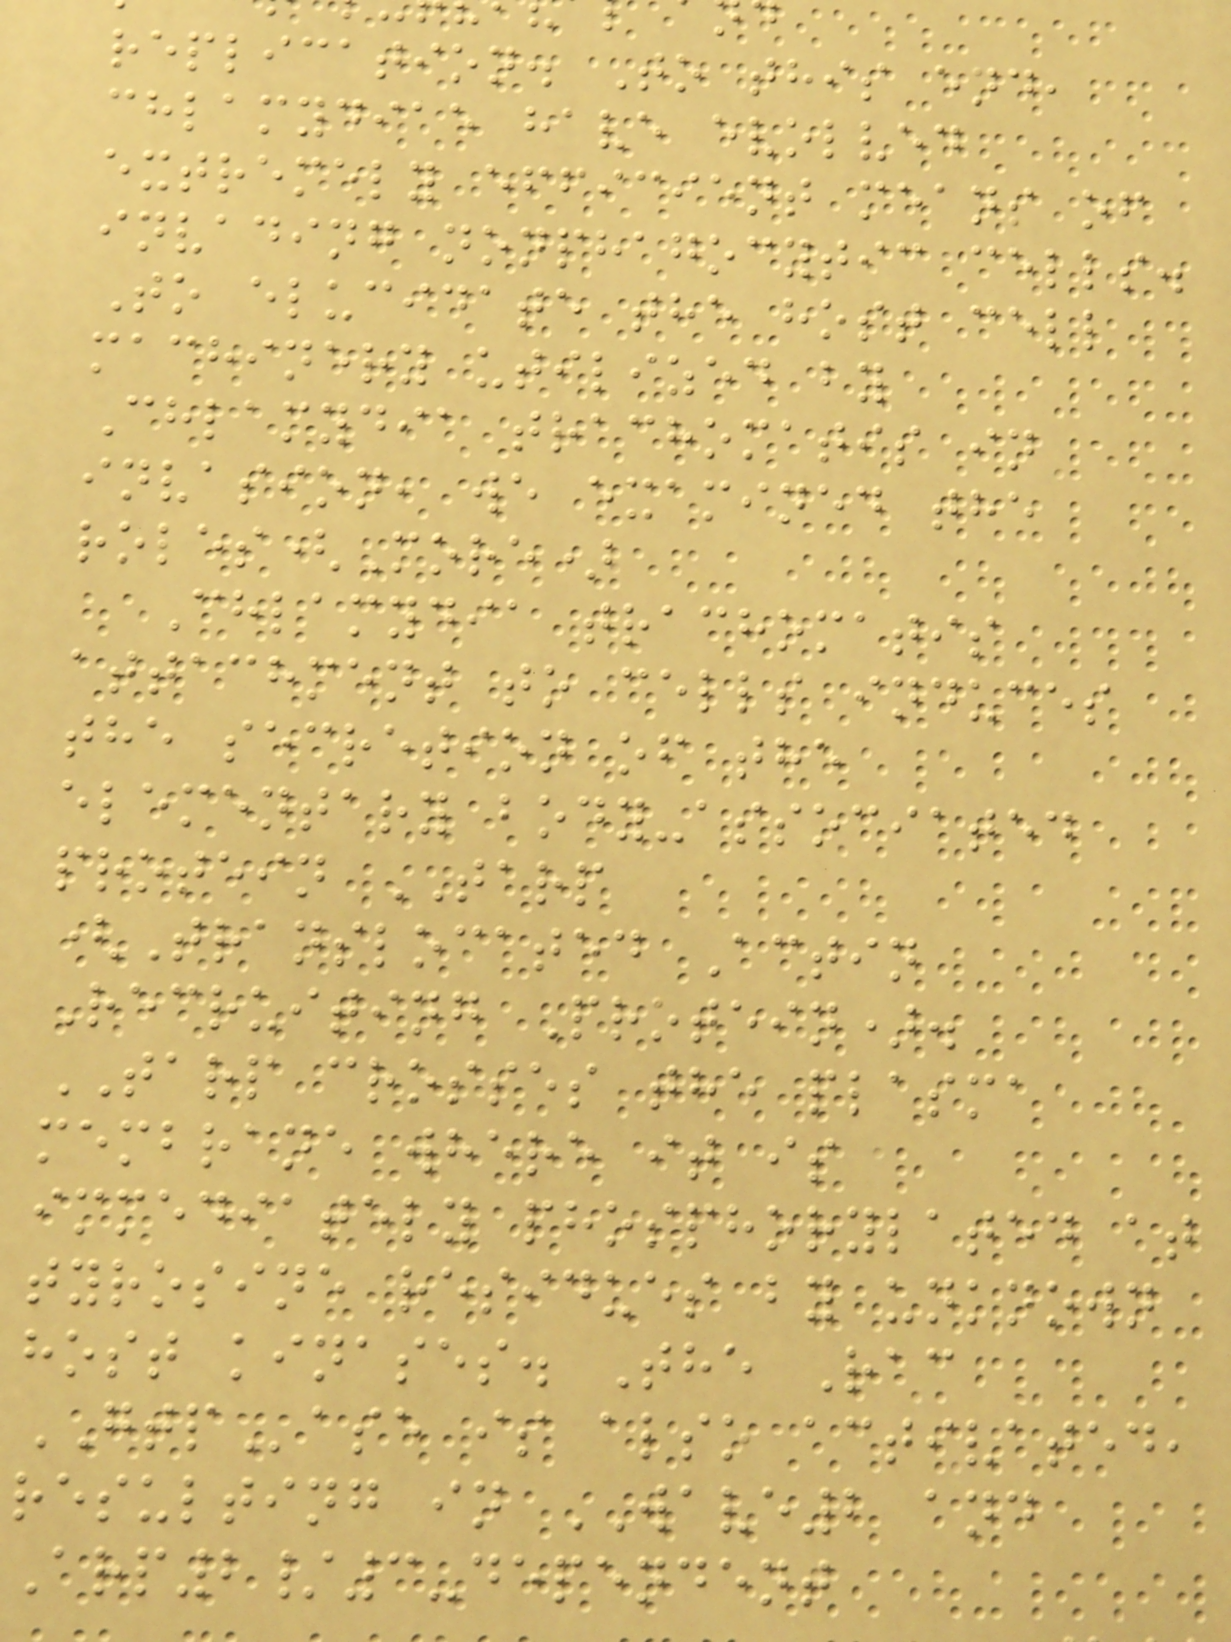replication. To this end,
chlamydiae have evolved
extremely efficient means of
invading nonphagocytic cells.
To elucidate the host cell
machinery utilized by
Chlamydia trachomatis in
invasion, we examined the
roles(More)
Chlamydia trachomatis
attachment to cells induces
the secretion of the
elementary body-associated
protein TARP
(Translocated Actin
Recruiting Protein).
TARP crosses the plasma
membrane where it is
immediately phosphorylated at
tyrosine residues by unknown
host kinases. The Rac
GTPase is also activated,
resulting in WAVE2 and
Arp2/3-dependent
